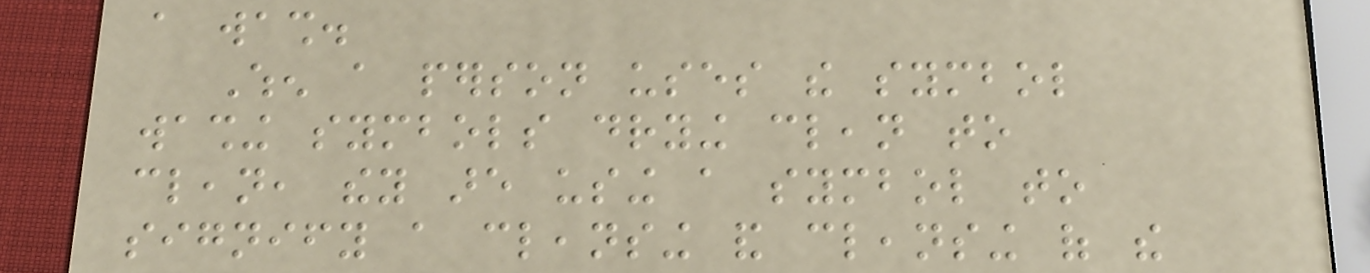a wash.
When a person uses the symbol
washing symbols drying clean to
clean, they are using a symbol to
signify a cleansing and cleansing of the
